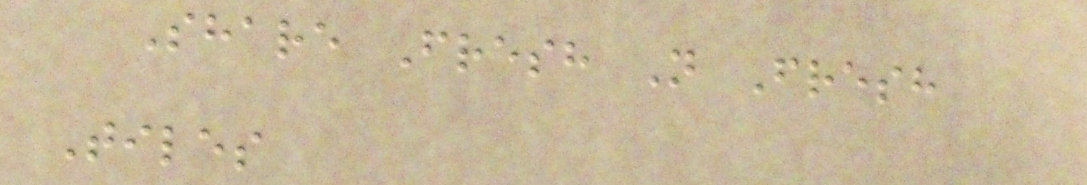Share Fresh N Fresh
Tiles
